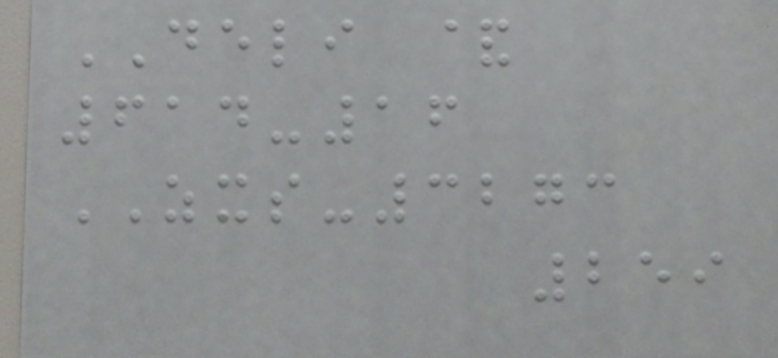DELI &
614-16
ZXS-3273
259
